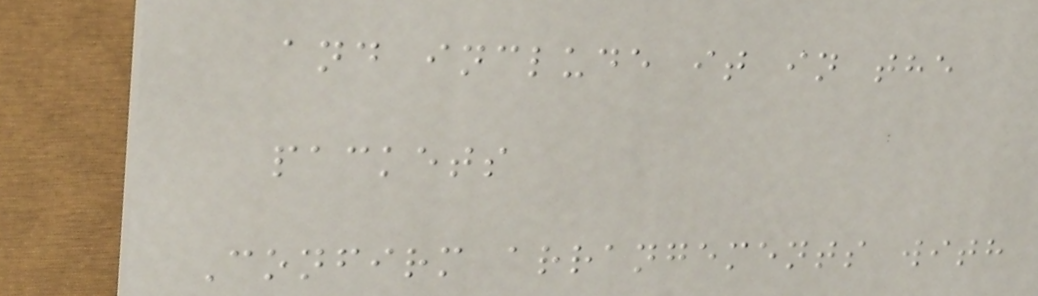and include it in the
packets
Confirm arrangements with
